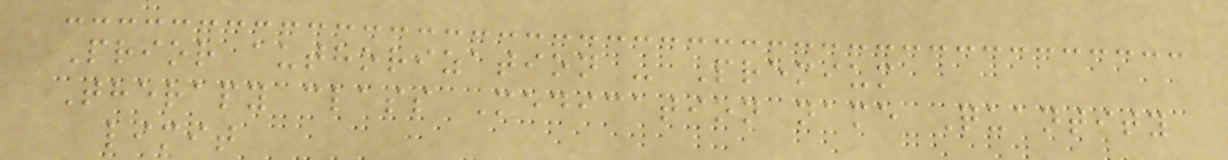Prior authorization - Premium
Therapy class Medication name Quantity
limit
